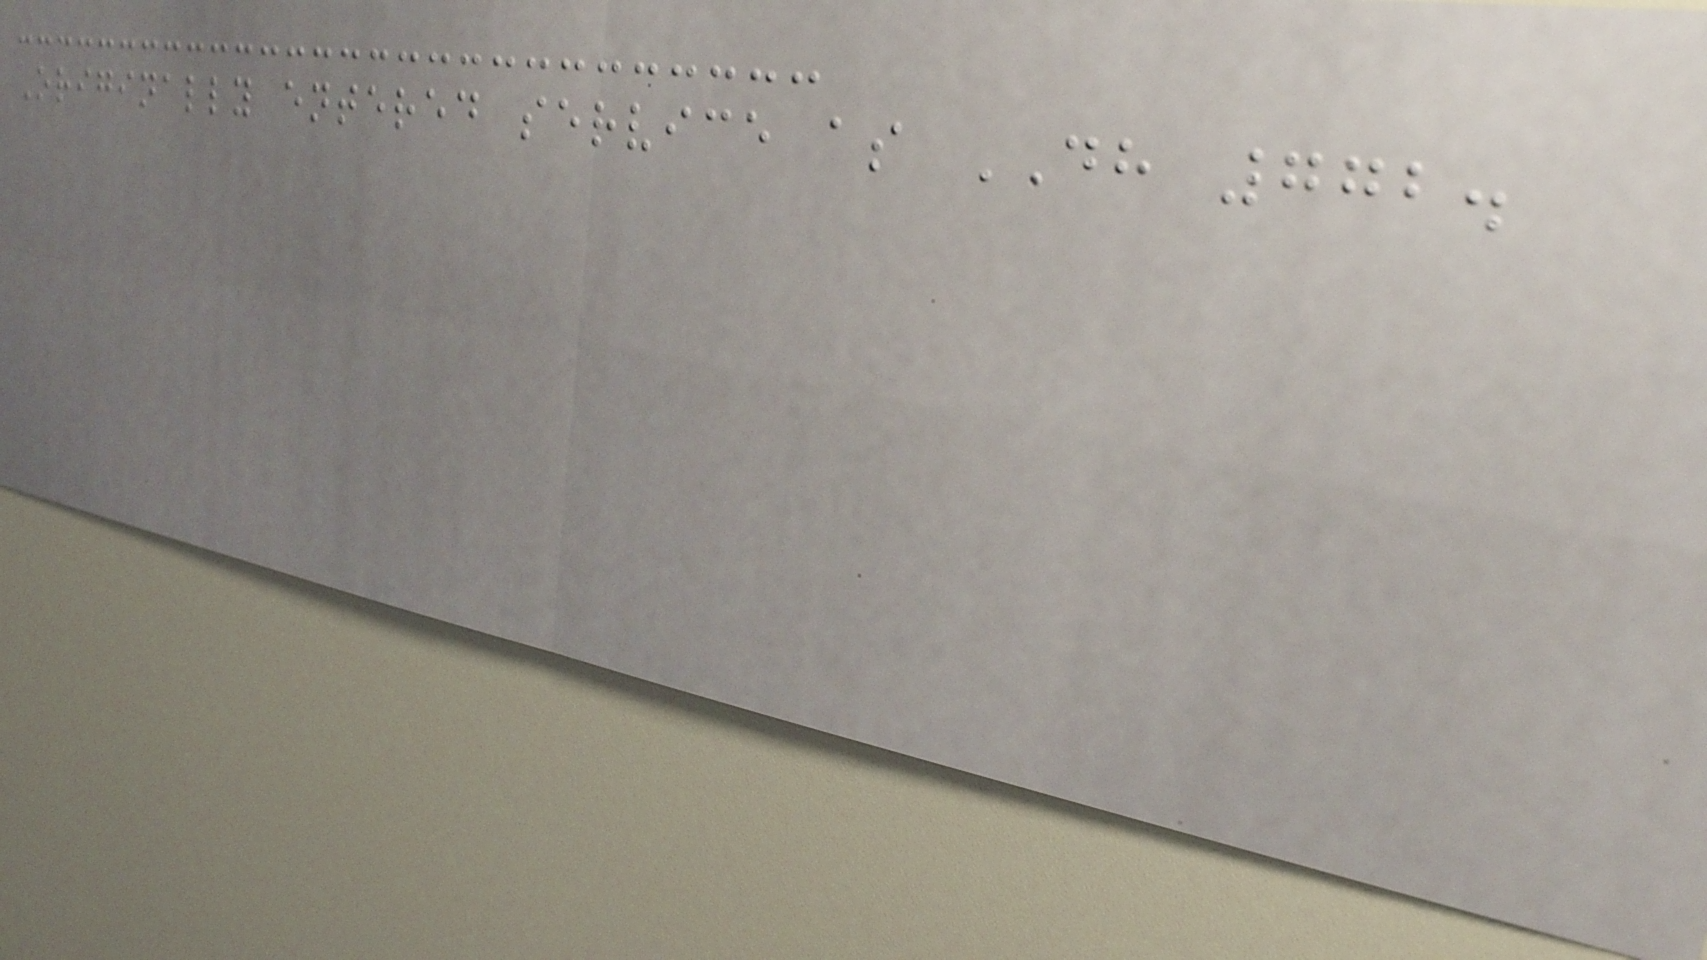Originally entered service as DH 772.
